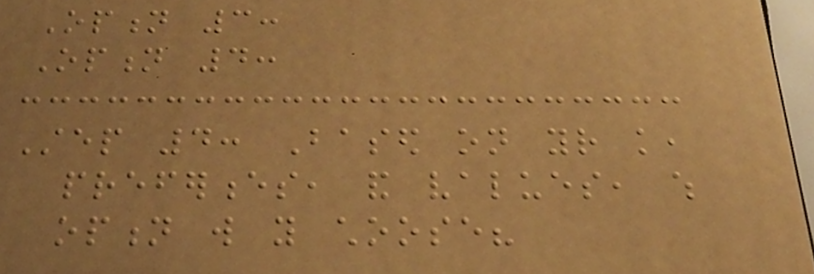Option 3:
Option 4:
Step 4: Based on your knowledge,
preferences, and values, which
option will you choose?
